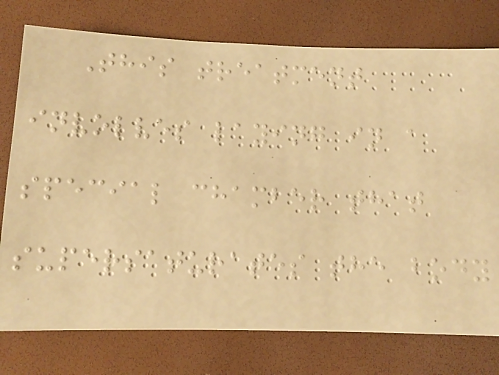This treatment
involves laying in a
special chamber that
supersaturates the body
